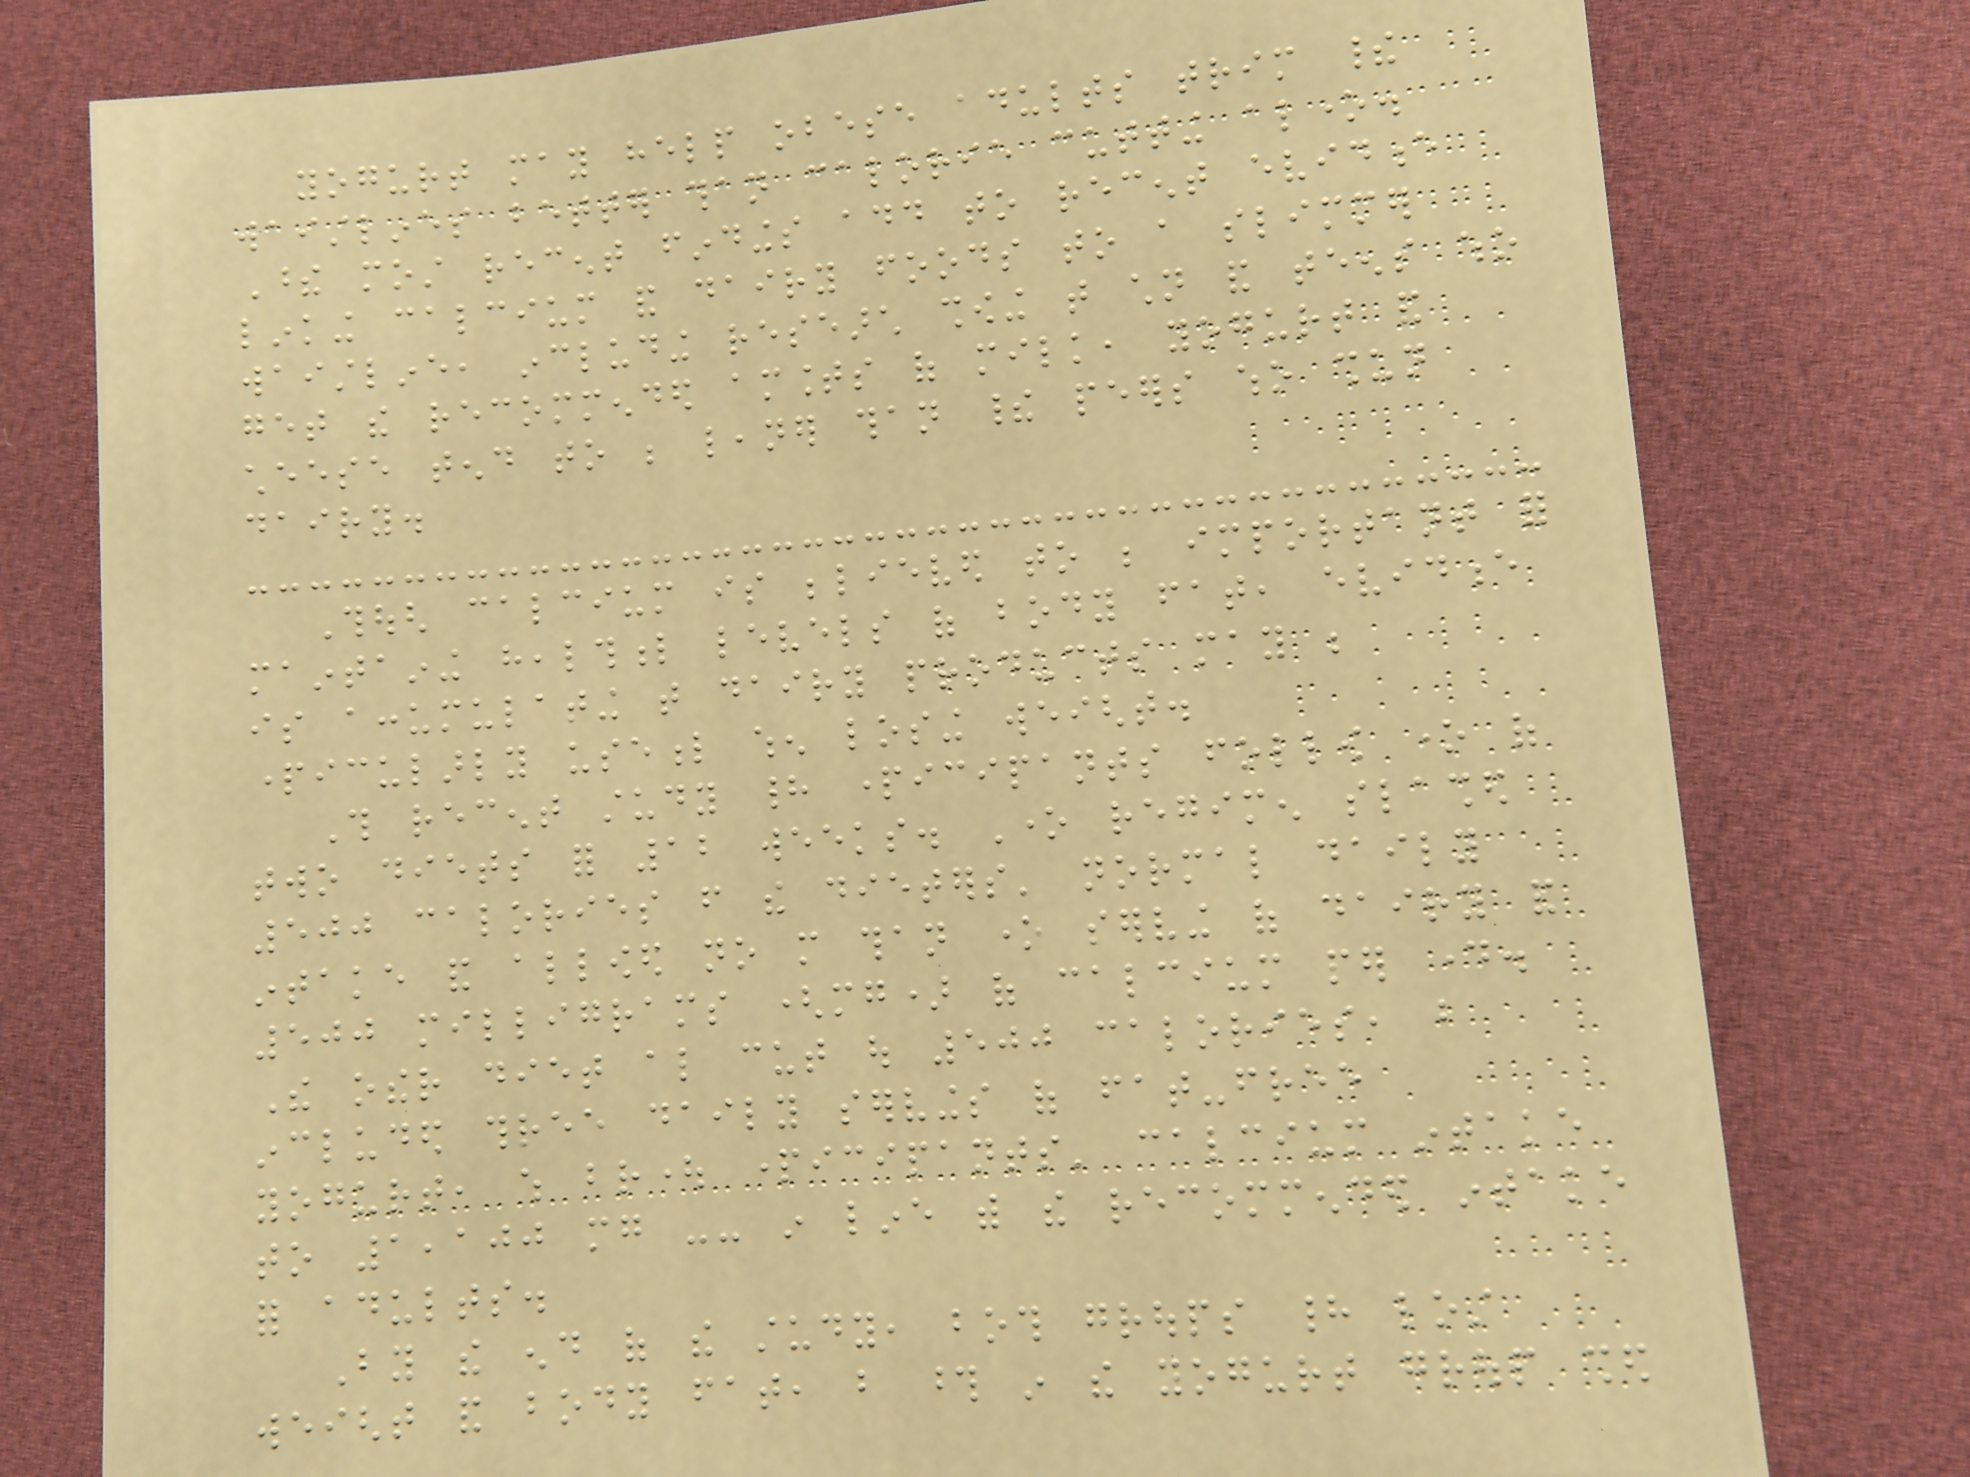yogurt may help obese adults trim their
waistlines better than calorie cutting alone.
These most recent findings add to recent evidence
linking calcium and dairy foods to a slimmer
waistline, including research showing that children and teens who
get the recommended amounts of milk, yogurt and
cheese tend to be leaner than their peers who shun
dairy.
Though calcium is believed to be important for
maintaining healthful levels of body fat, evidence
is accumulating that dairy products may be
particularly useful when losing weight.
This recent study had participants follow one of
two diets for 12 weeks. One regimen slashed
500 calories from the dieters' normal daily
intake and allowed no more than one serving of dairy and
500 milligrams (mg) of calcium per day.
The other diet also cut out 500 calories, but
included three daily servings of fat-free
yogurt, which brought participants' calcium intake
to 1,100 mg -- in line with the recommended intake
for adults.
By the end of the study, both groups had lost
weight and body fat, but those in the yogurt group shed
